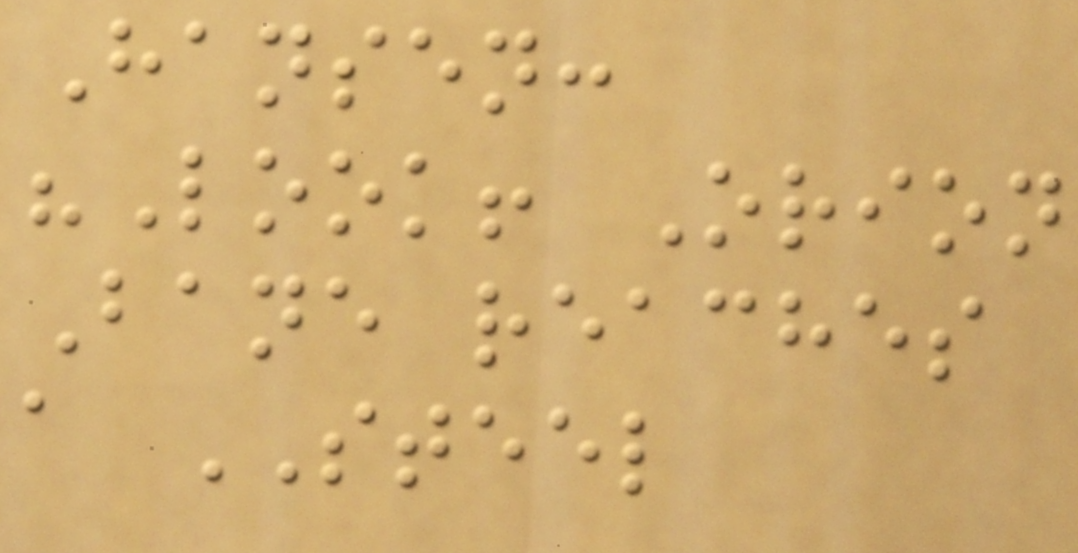Hansen:
"Look! Orion
Bane reaches
a STEEL
